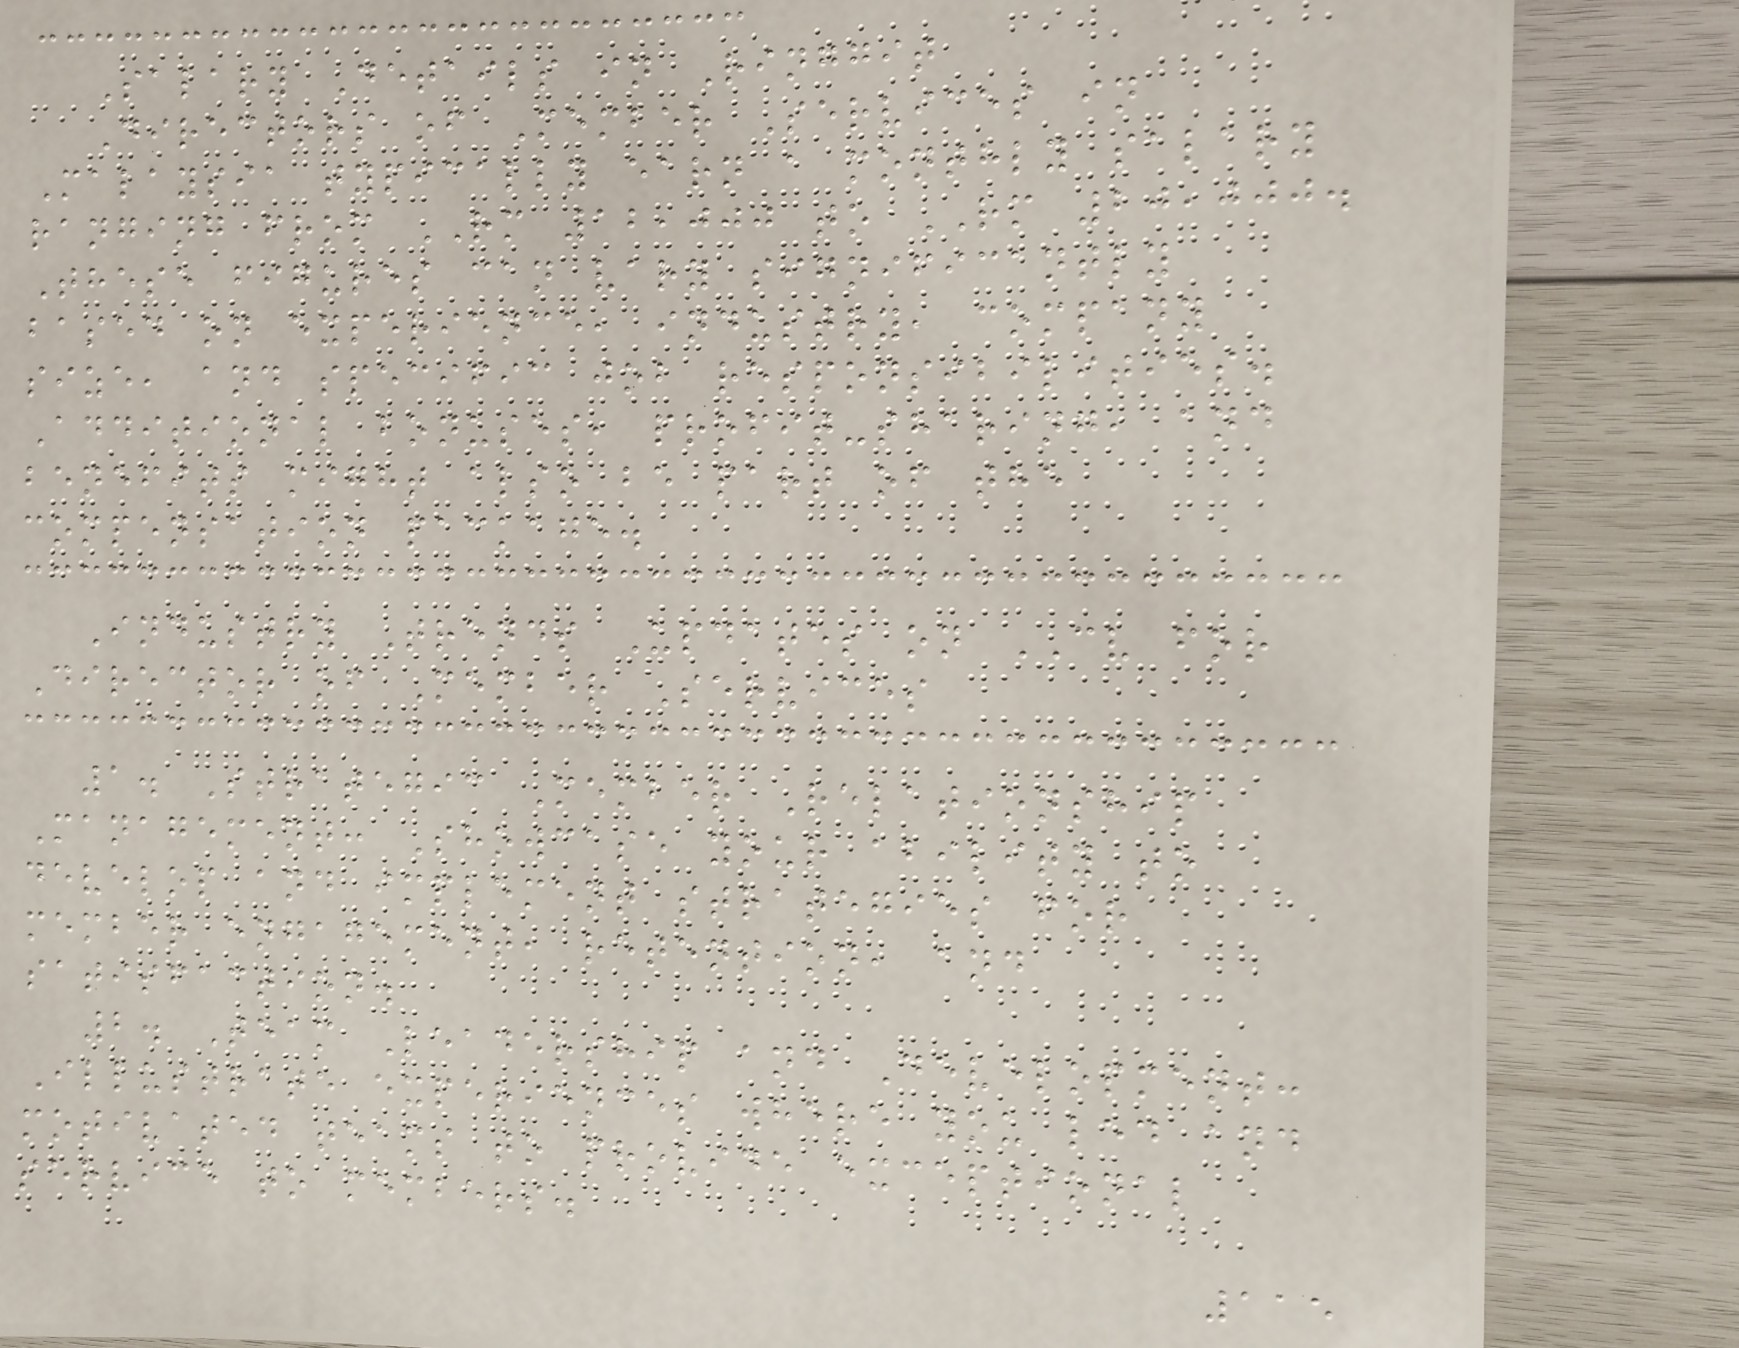Salary Details in Ringgit
Directors of Member Services in
Malaysia typically earn a monthly salary
ranging from RM 12,000 to RM 20,000.
These figures can vary significantly
based on experience, industry, company
size, and specific job responsibilities.
Additional bonuses, profit-sharing, and
benefits might also be part of the
compensation package.
Industry Trends Updates on CV for
Director of Member Services
1. Strategic Member Relationship
Management: Showcase your ability to
develop and implement strategies for
member engagement, retention, and
satisfaction.
2. Team Leadership and Development:
Illustrate experiences where you led and
motivated teams to provide exceptional
service to members.
115
